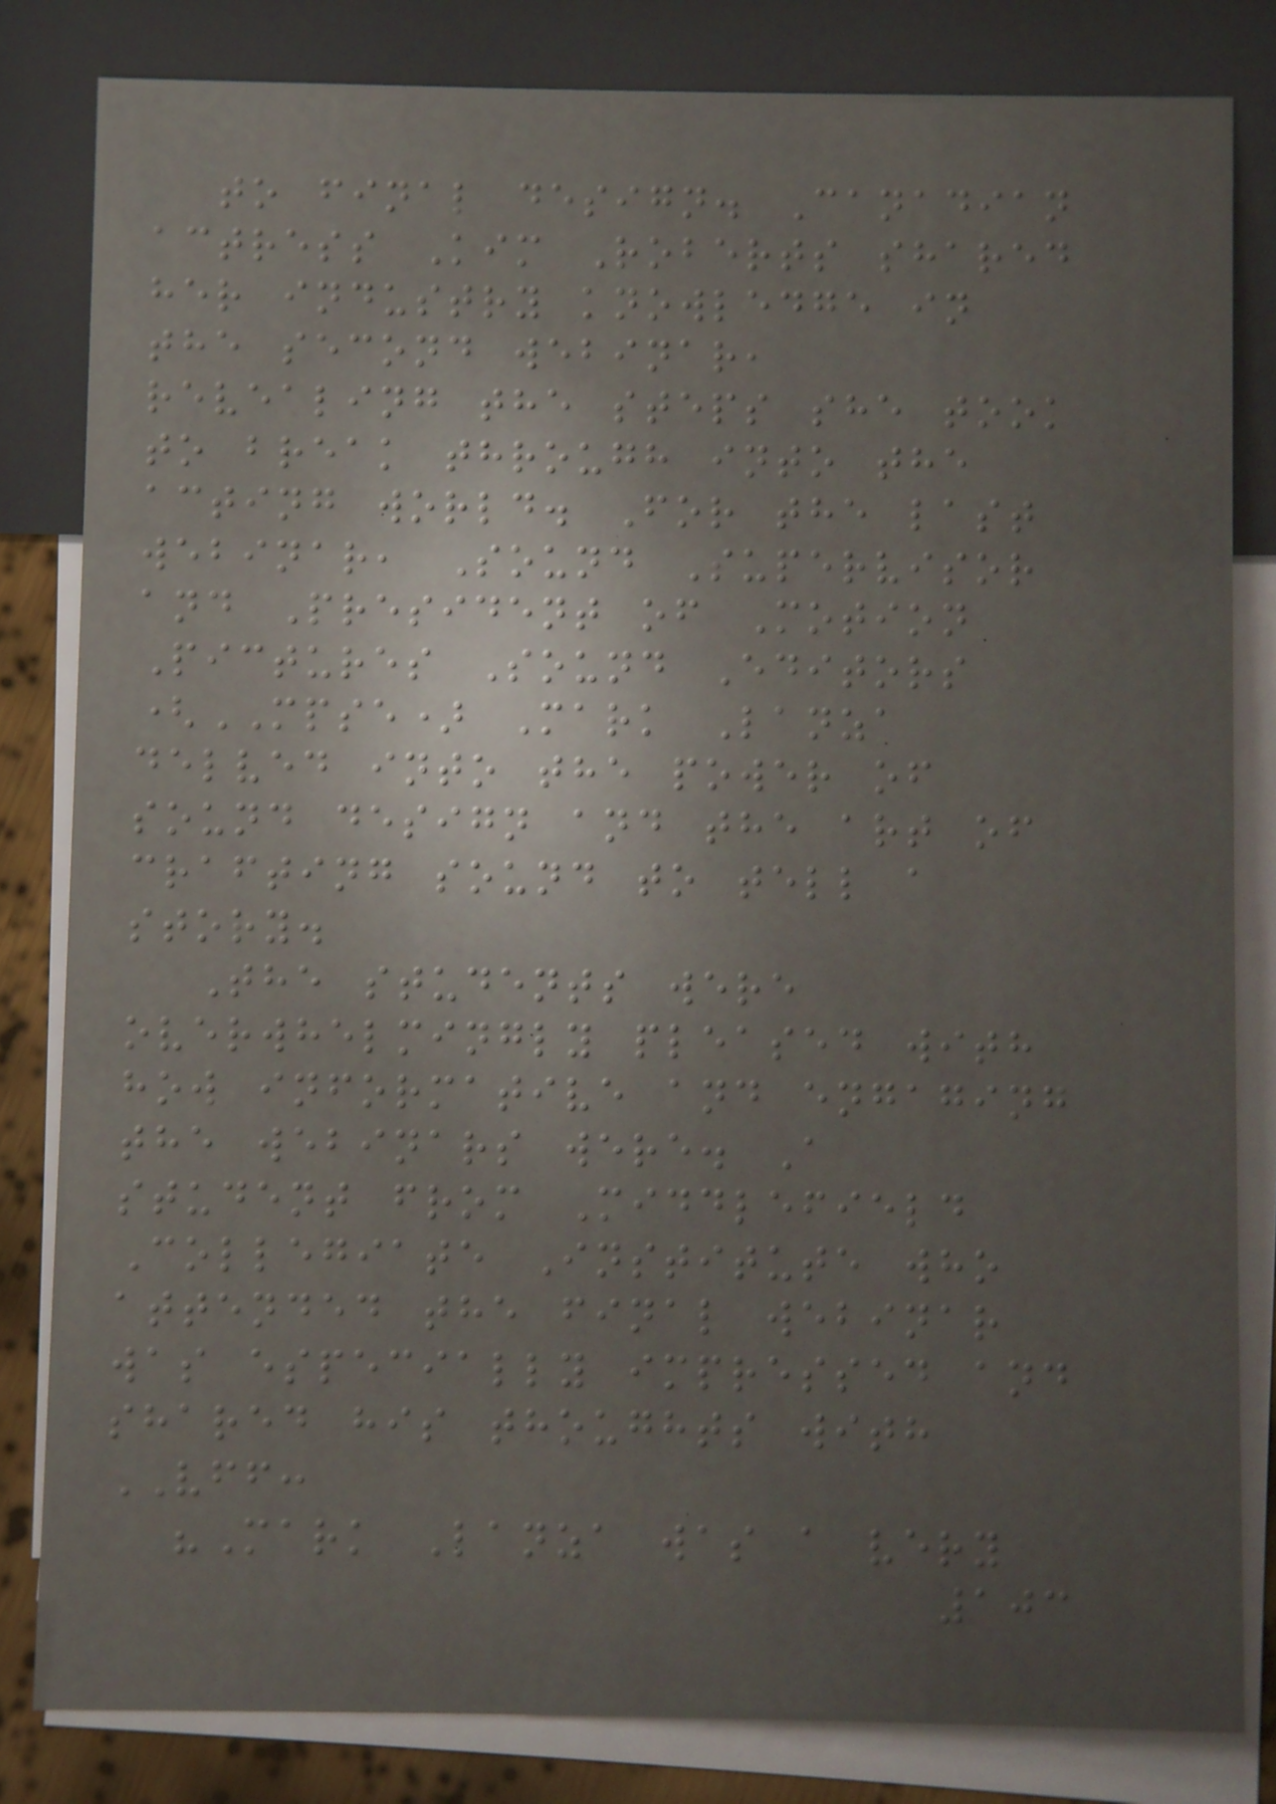to final design. Canadian
actress Kim Roberts shared
her industry knowledge in
the second webinar,
revealing the steps she took
to break through into the
acting world. For the last
webinar, Sound Supervisor
and President of Motion
Pictures Sound Editors
(MPSE) Mark Lanza
delved into the power of
sound design and the art of
crafting sound to tell a
story.
The students were
overwhelmingly pleased with
how informative and engaging
the webinars were. A
student from Middlefield
Collegiate Institute who
attended the final webinar
was especially impressed and
shared his thoughts with
VFF:
"Mark Lanza was a very
103
